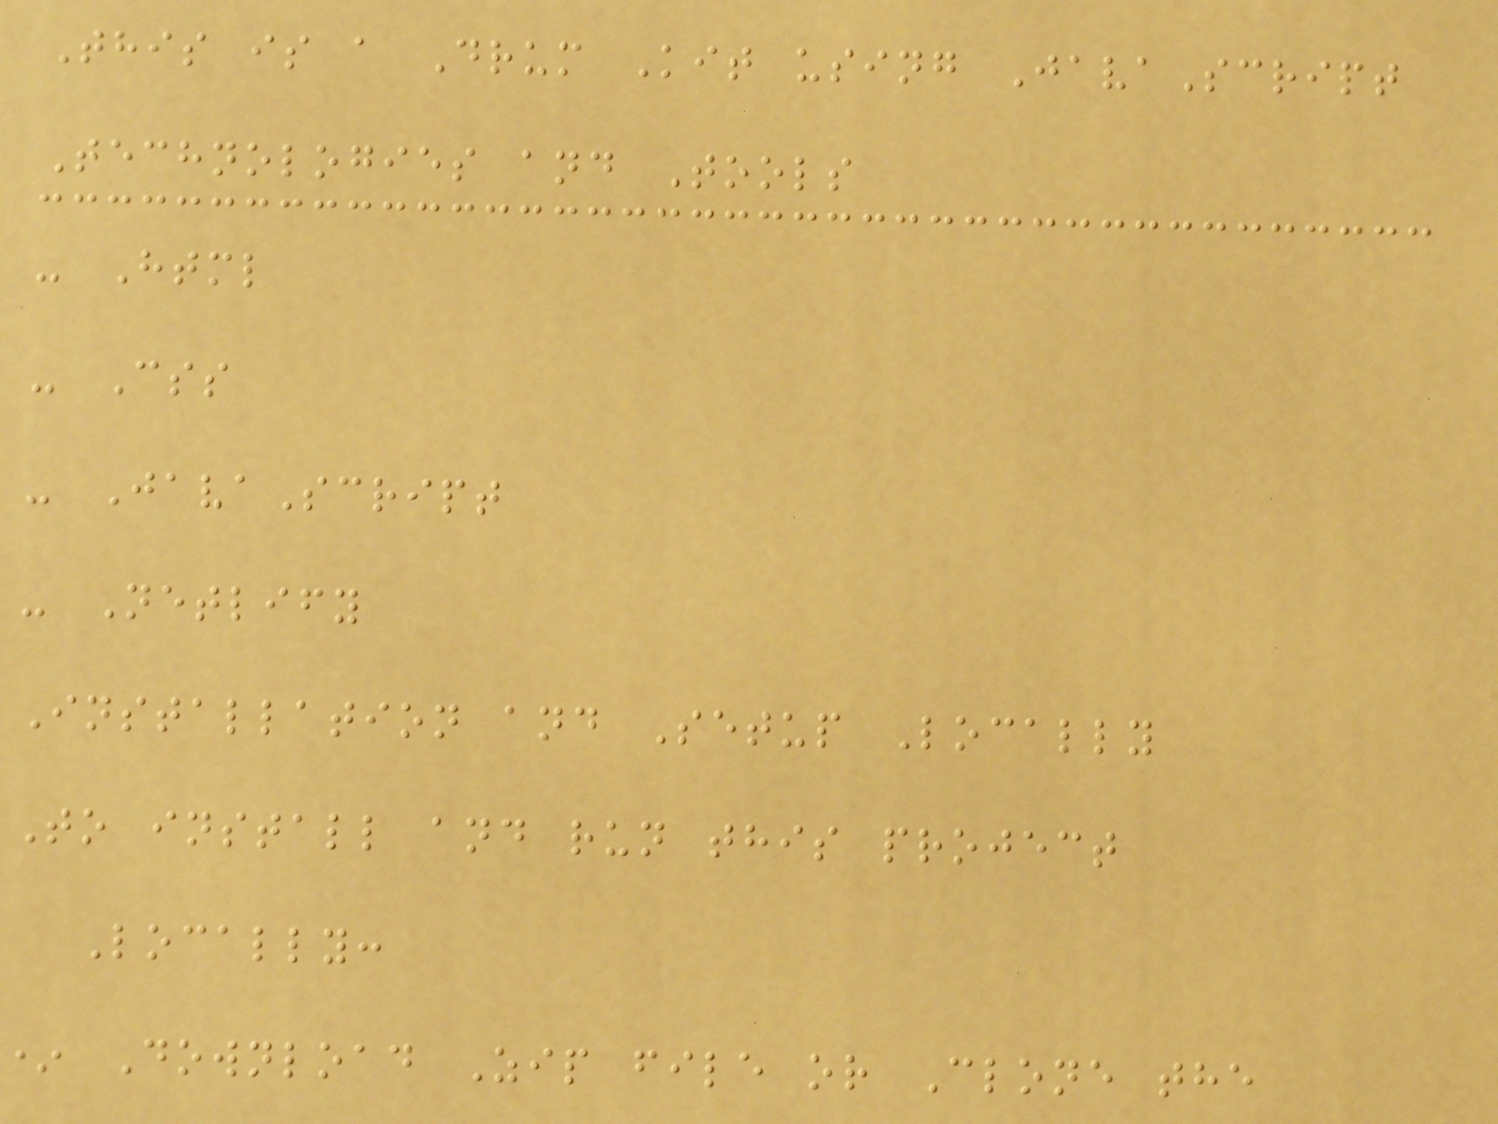This is a Drum Kit using JavaScript
Technologies and Tools
- Html
- Css
- JavaScript
- Netlify
Installation and Setup Locally
To install and run this project
Locally:
* Download Zip file or Clone the
